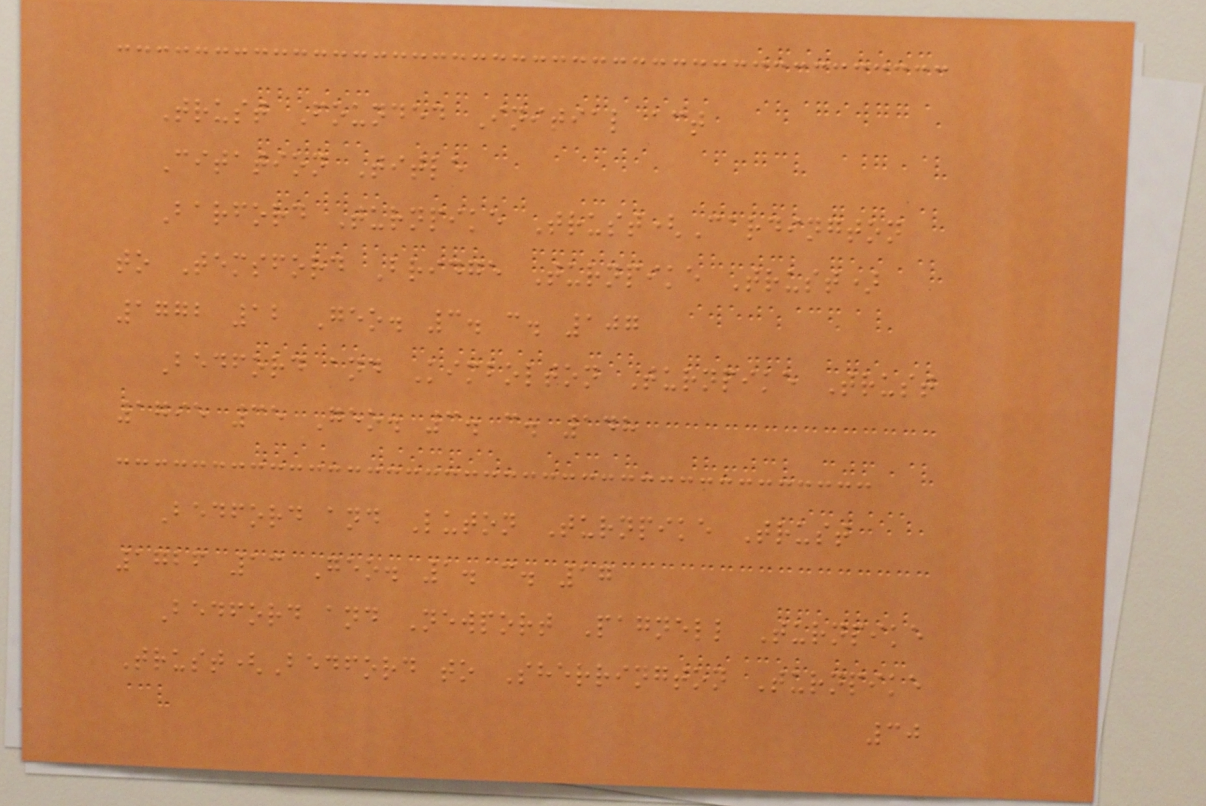Trust Founded Initial act
Citation Title
Barford Turnpike Trust(Cardington
to Temsford Bridge Turnpike Trust)
1772 12 Geo. 3. c. 107
Bedford and Kimbolton Turnpike Trust
1795 35 Geo. 3. c. 148
Bedford and Luton Turnpike Trust
1726 13 Geo. 1. c. 17
Bedford and Newport Pagnell Turnpike
Trust(Bedford to Sherrington Turnpike
30
